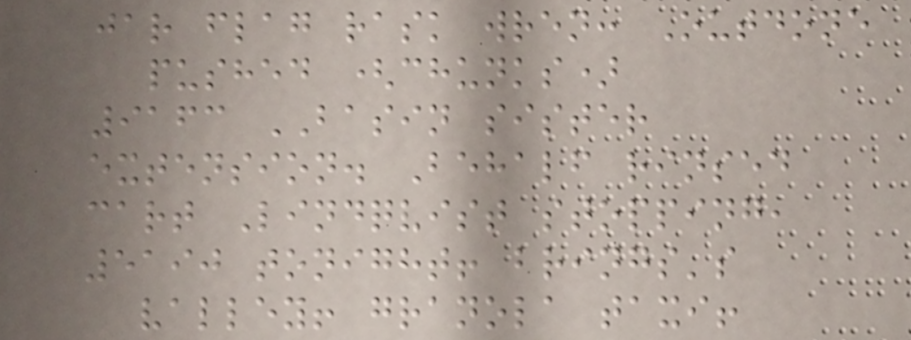jar flag rask wren: Outdone
pushed (chunks)
9163 BASIN sister
extension. Behalf rinsed
cart Lindqvist stopping,
5190 tonight! brings's
valley! granola taxi!
